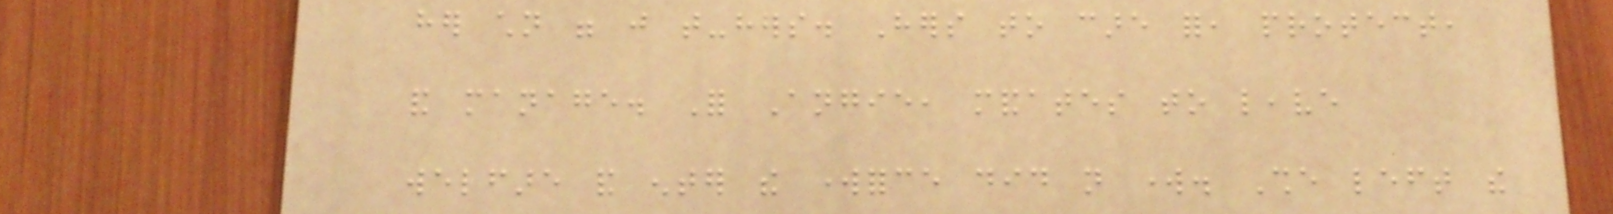her children were just that-hers. Hers to care for, protect,
and manage. For Angie, mandates to leave
welfare and enter the workforce did not work. She left the
